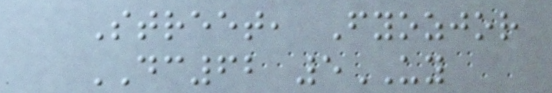Street, Fyozjor
DC62 5UY
